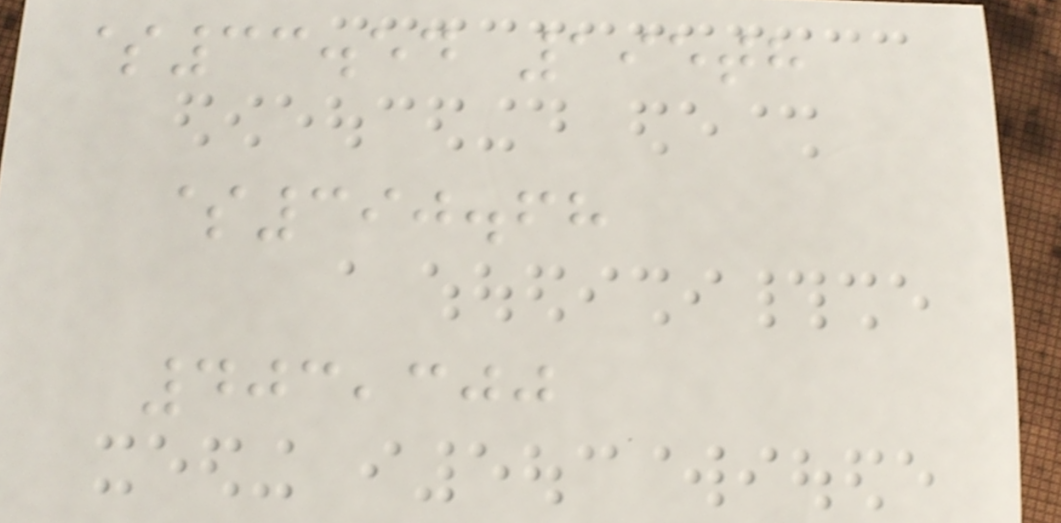$33.54 195th
$390.68
403,300
